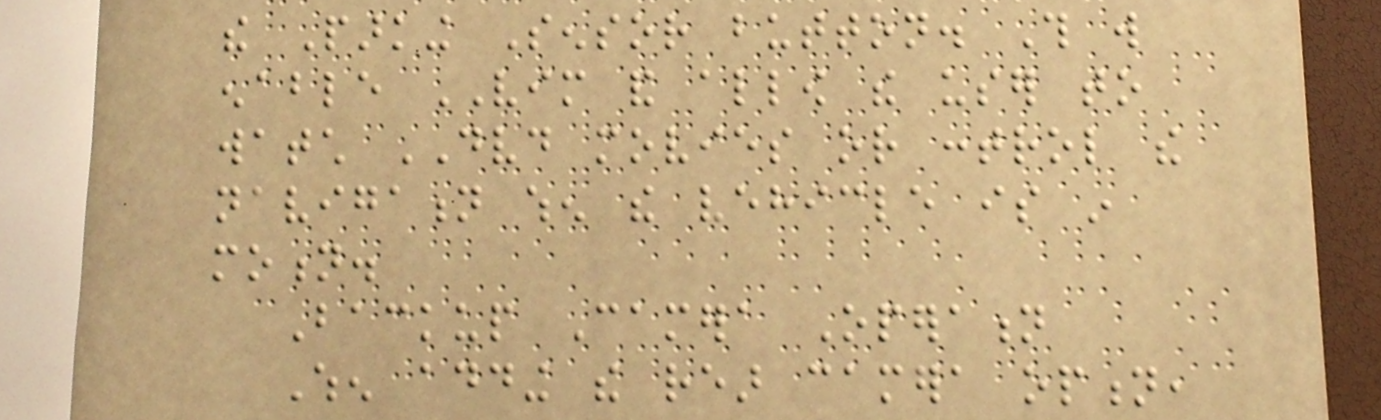the Parking Sensor button. This will
enable VIM and allow the user to
watch DVD movies or control the
navigation when the vehicle is in
motion.
Backup Camera Operation
When adding the rear camera option,
